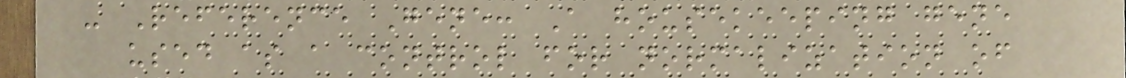- Reference Gene: A housekeeping gene
used as a control for normalization of
